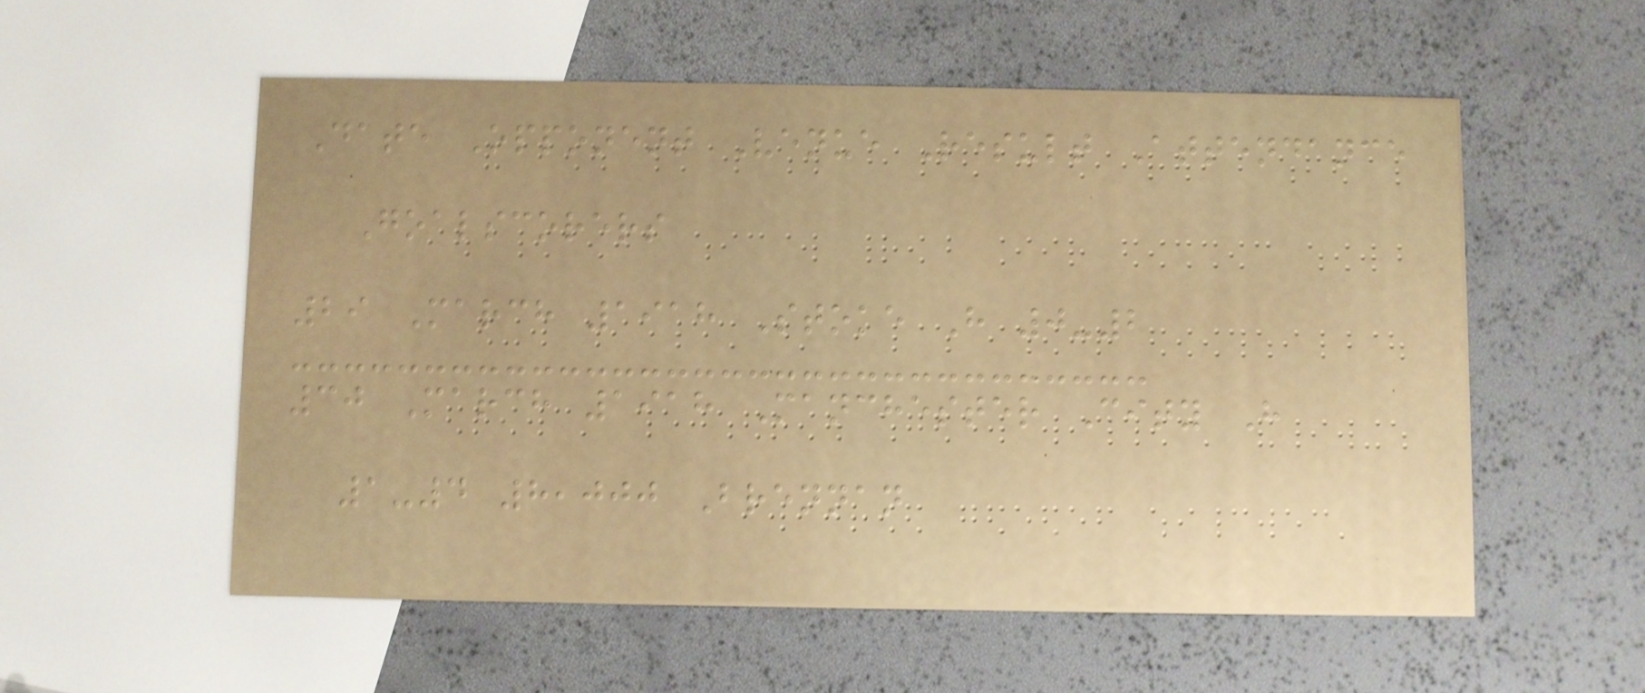Date Opponent Venue Result Attendance
Goalscorers
29 March 1918 Stoke H 0-2
30 March 1918 Manchester City H
1-4 8,000 Brennan
